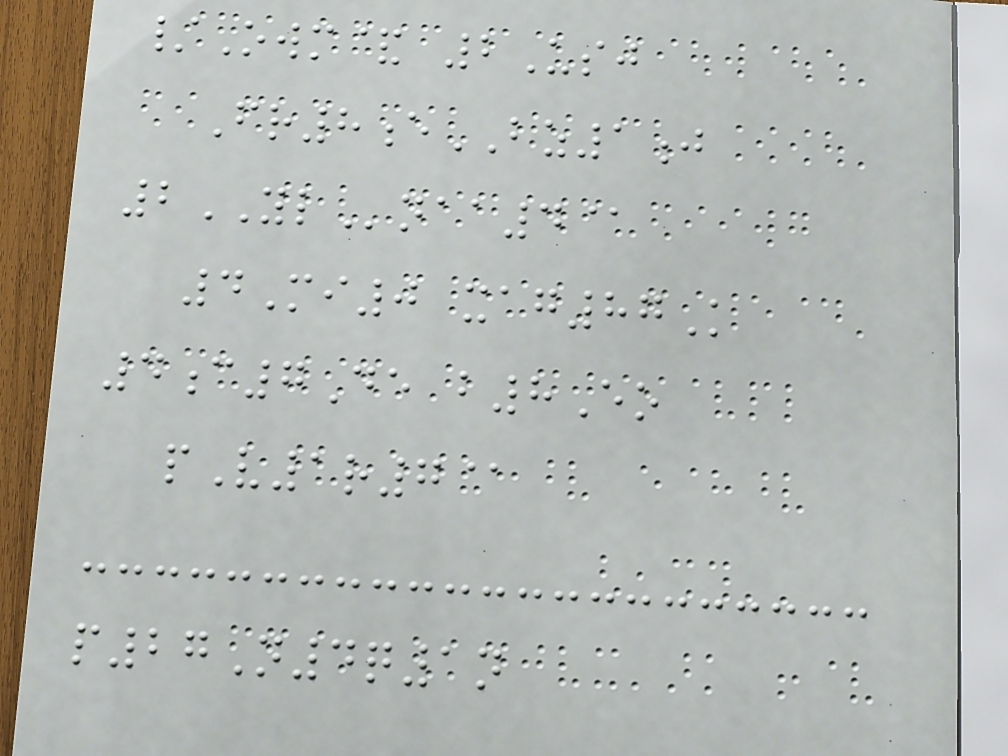/Owm& 2Usj
Fr8eBZ1j
2YLnaa4@
4Mi0 xag87K
4c7De b8Eo
pV1r7@
p27N4q1n
